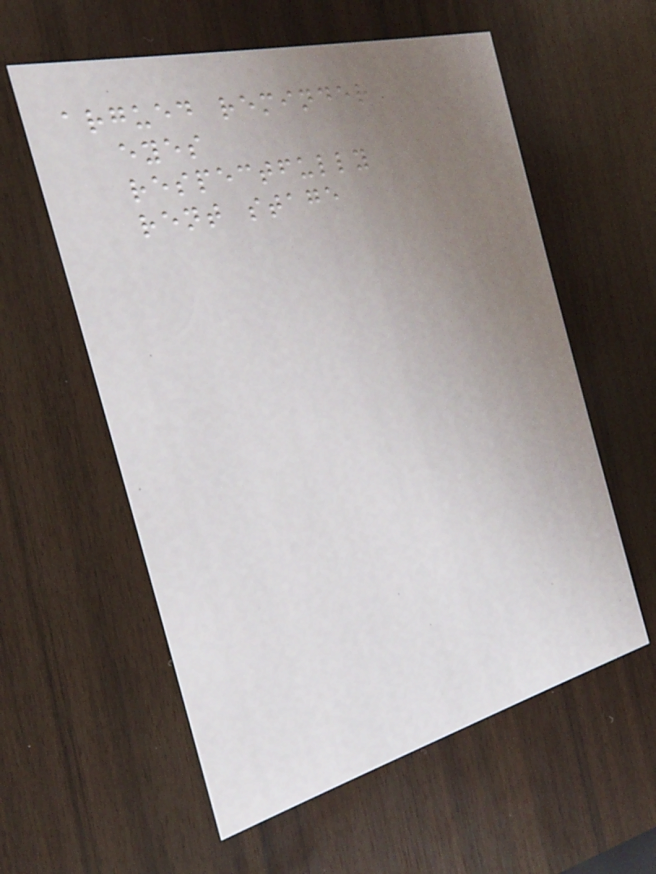argued reminder
eyes
respectfully
rent stage
